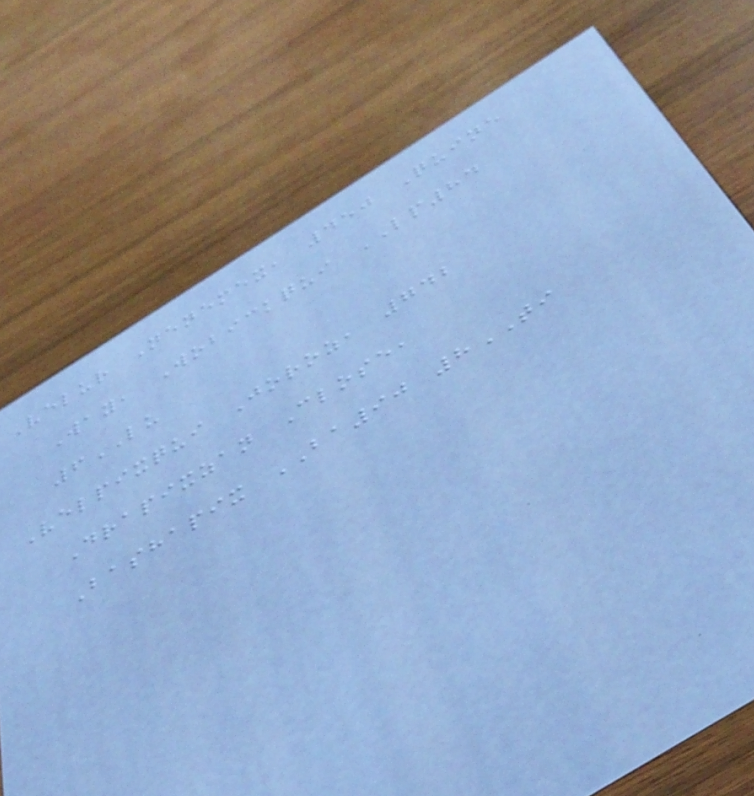Velur Nenemex, 450 Quine
Way, Wobickqui LP84
6LU
Velpixqui Joroz, 742
Drapixzan Close,
Bashapix BA90 8TI
